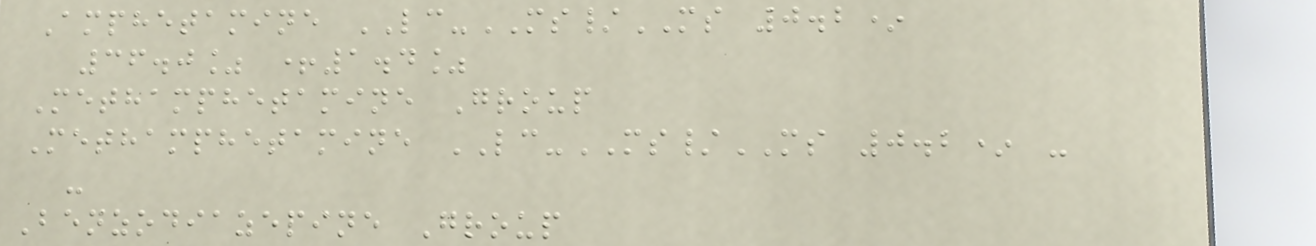Amphetamine LC-MS/MS 0.2*
36.0% +1.4%
Methamphetamine Group
Methamphetamine LC-MS/MS 0.2* -
-
Benzodiazepine Group
